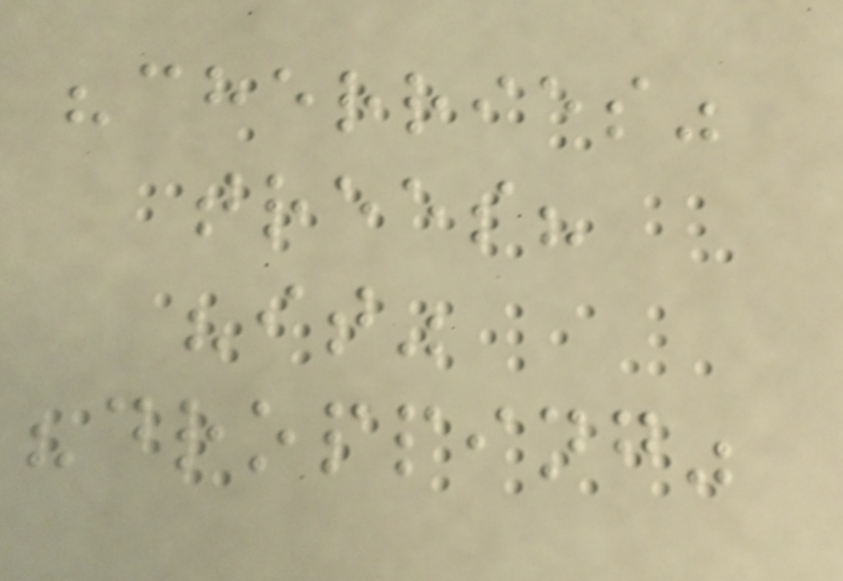"cherries"
trees?
"it"
"dropping"
